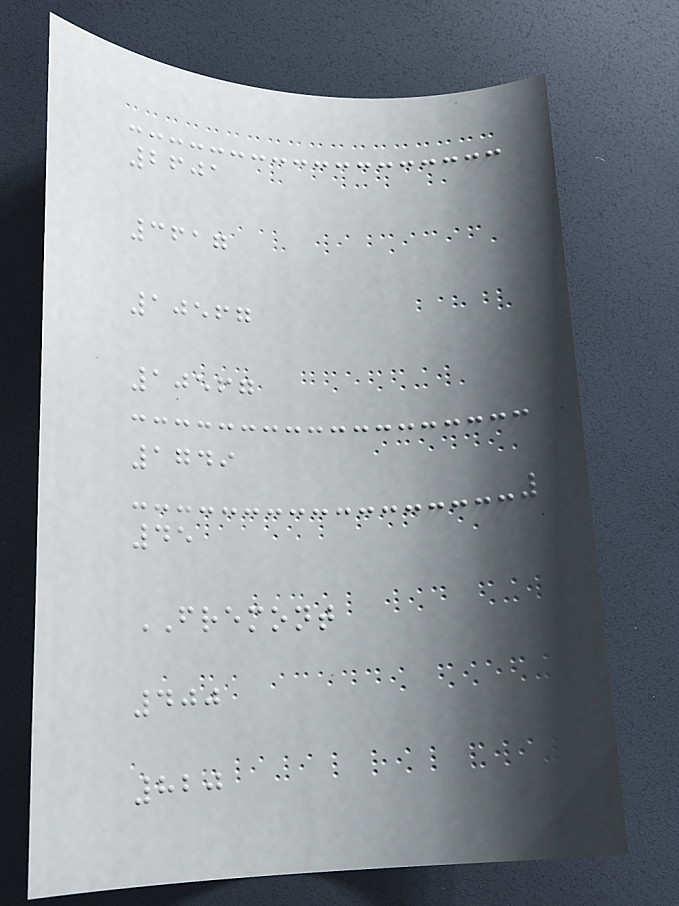2601
3617
10567
10567
1749
45
FREMONT
400
820
